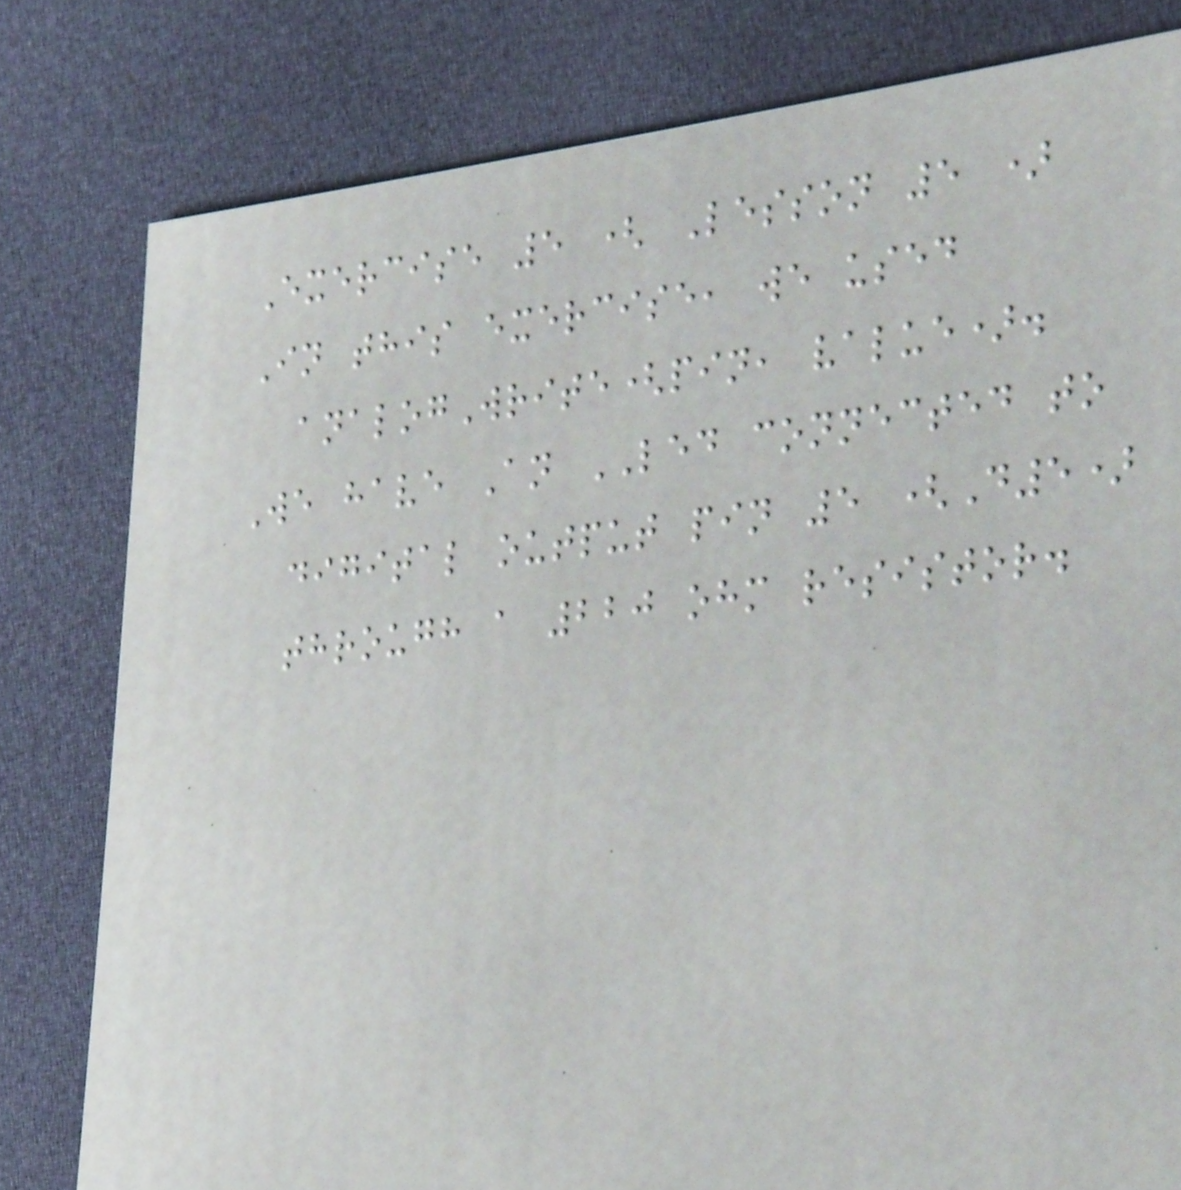Exercise 5 ( Lesson 5 )
In this exercise, we used
analogWrite(pin, value).
We have An LED connected to
digital output pin 5 (D5)
through a 220 ohm resistor.
